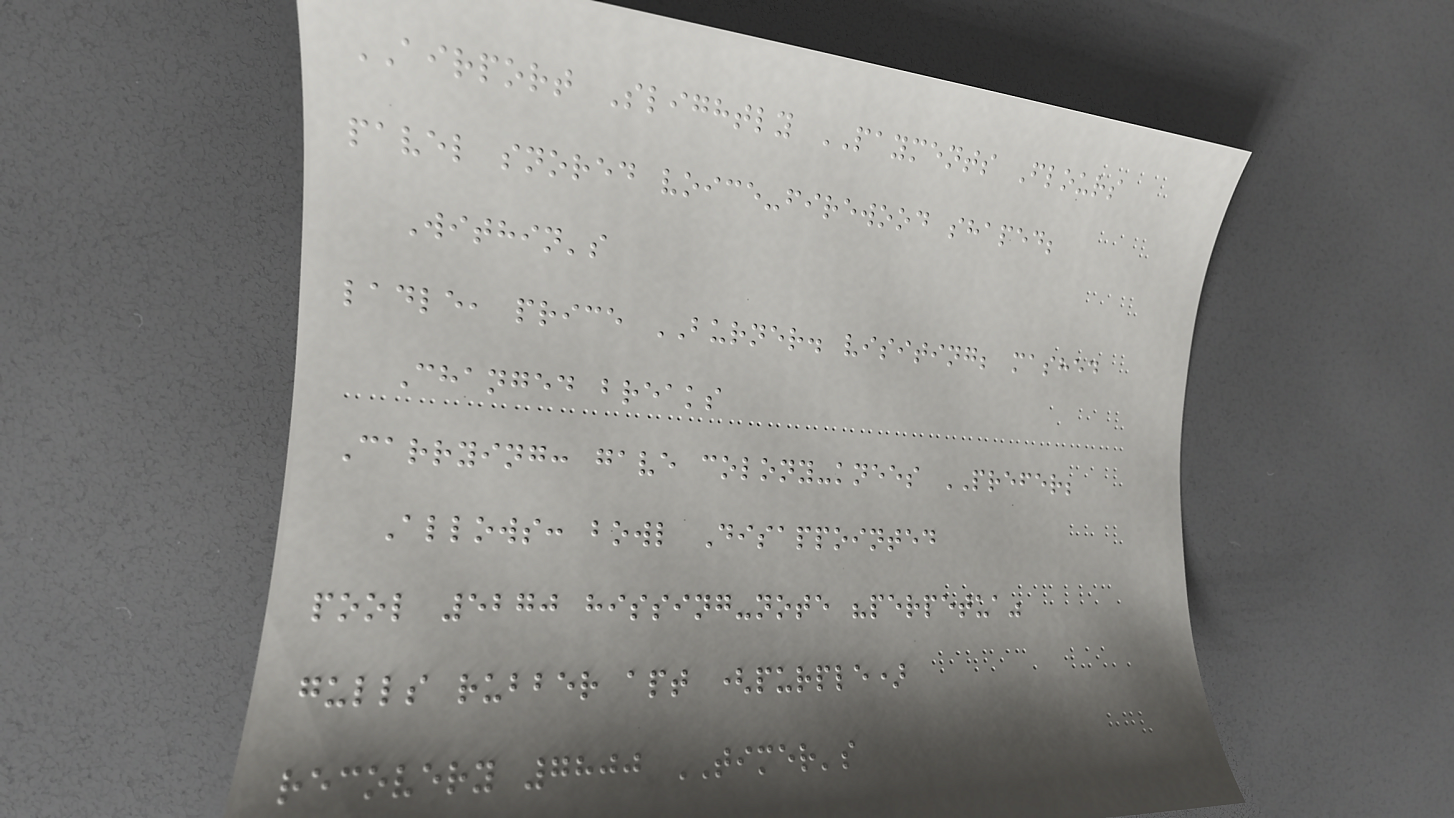AIRPORT Slightly PAYMENTS Flours
pavel snored voice-firewood shaped;
Within's
ladle, price BURNER. visiting; mashed
Changed breaks
Carrying: gave colony-knees PREFER;
Allows: bowl Disappointed
pool 5270 hissing-note "perpetua"
gulls rubber apt (purple)
recovery 7800 TIMER's
